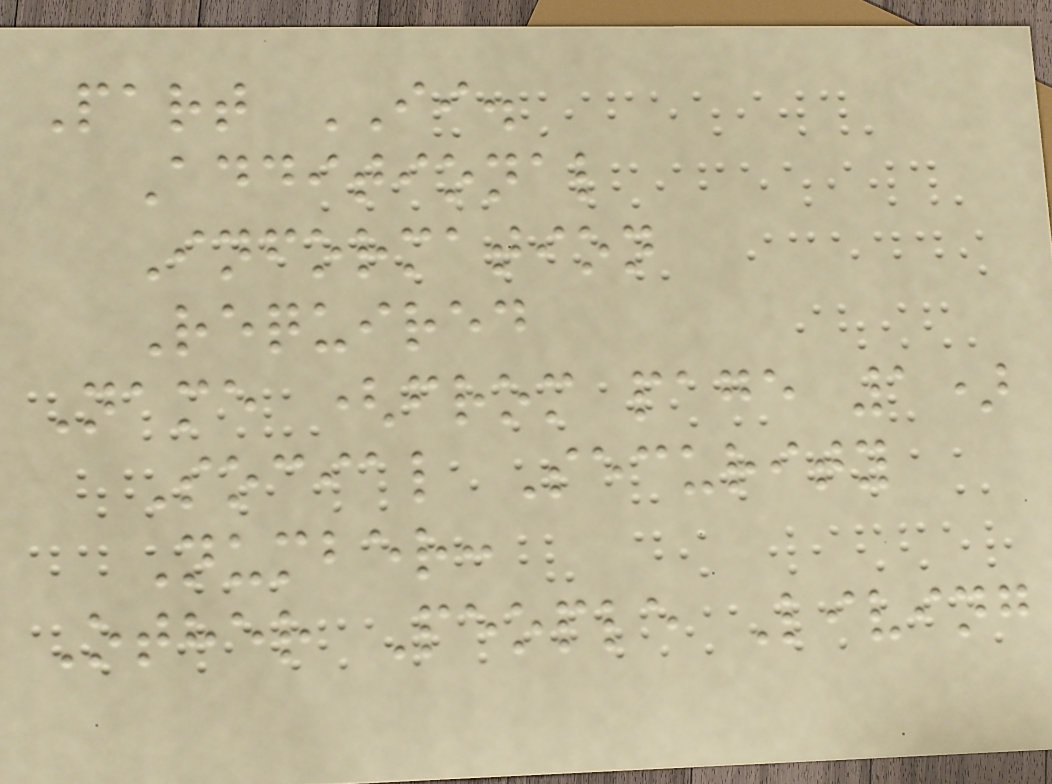Part II.
Additional
Information
Required
Name (from page 1)
Social Security
Number:
Other People Living
